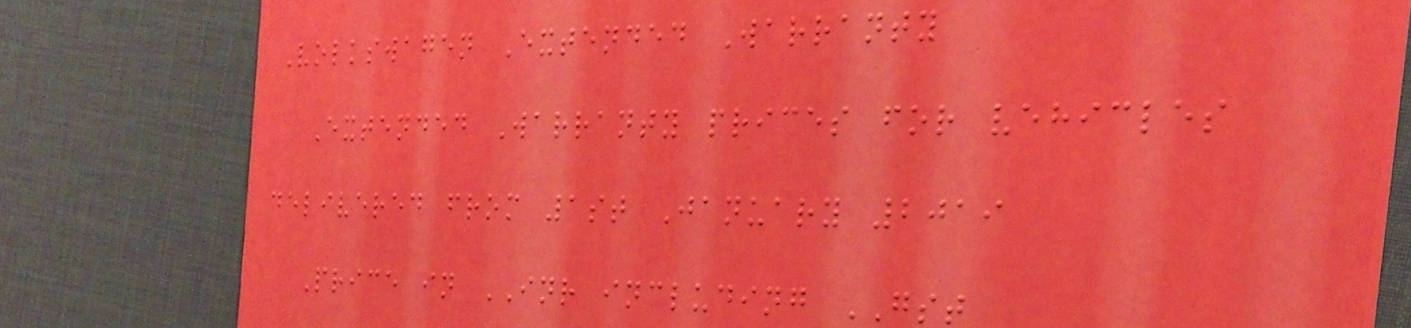Volkswagen Extended Warranty
Extended Warranty prices for vehicles
delivered from 1st January 2019
Price in INR including GST
